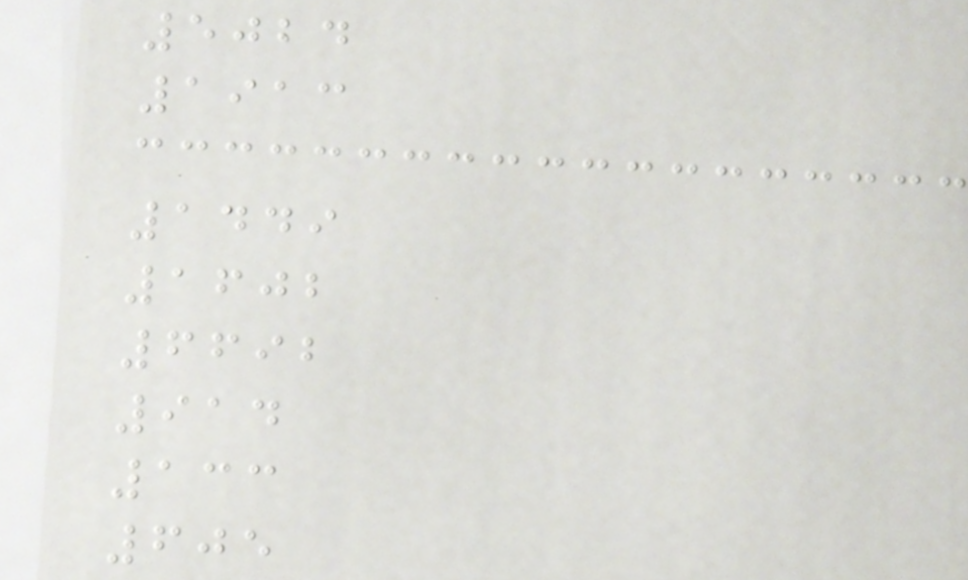5024
1913
1449
1602
6692
914
133
605
